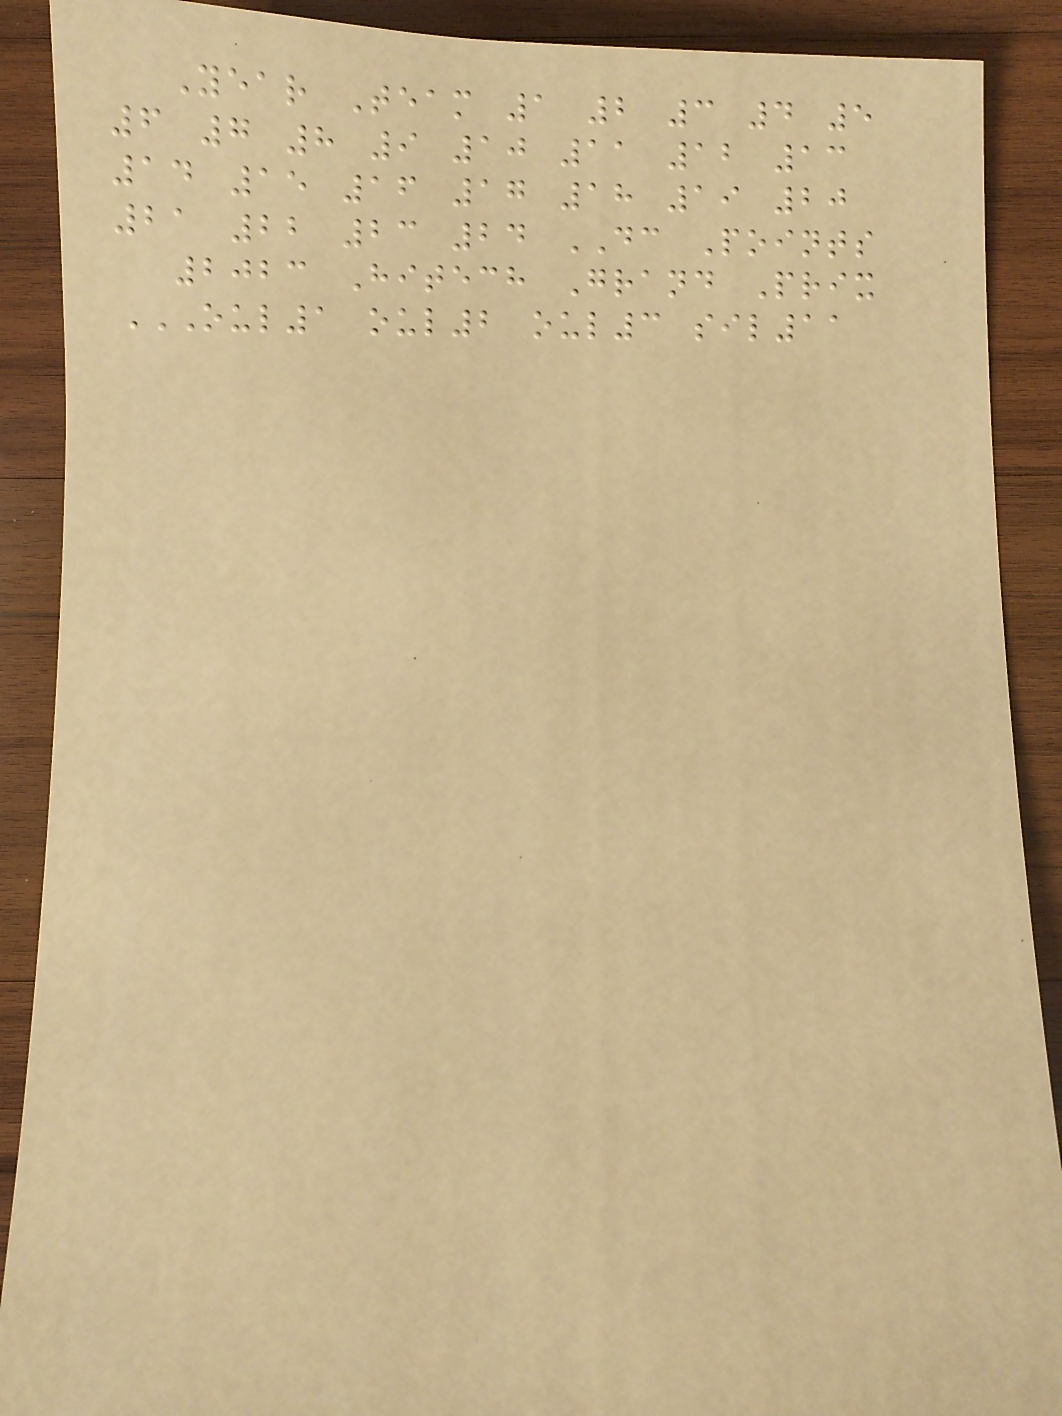Year Team 1 2 3 4 5
6 7 8 9 10 11 12 13
14 15 16 17 18 19 20
21 22 23 24 DC Points
2023 Hitech Grand Prix
OUL1 OUL2 OUL3 SIL11
